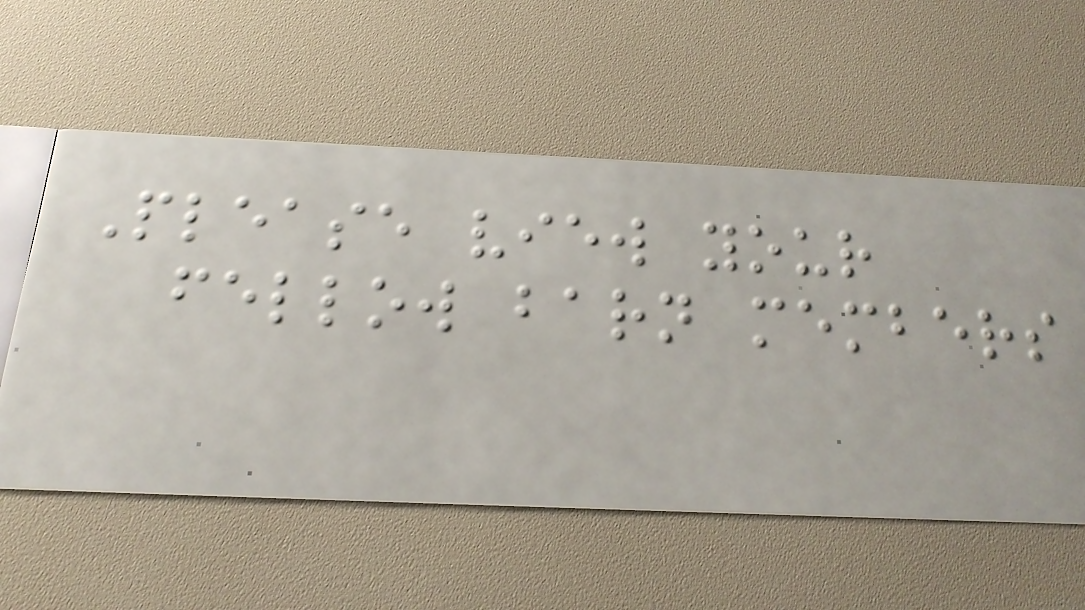Please view your
fellow barn members
